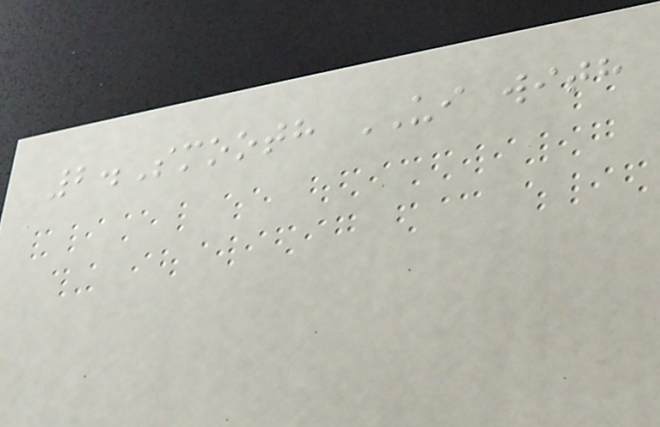2.Smooth UI with
